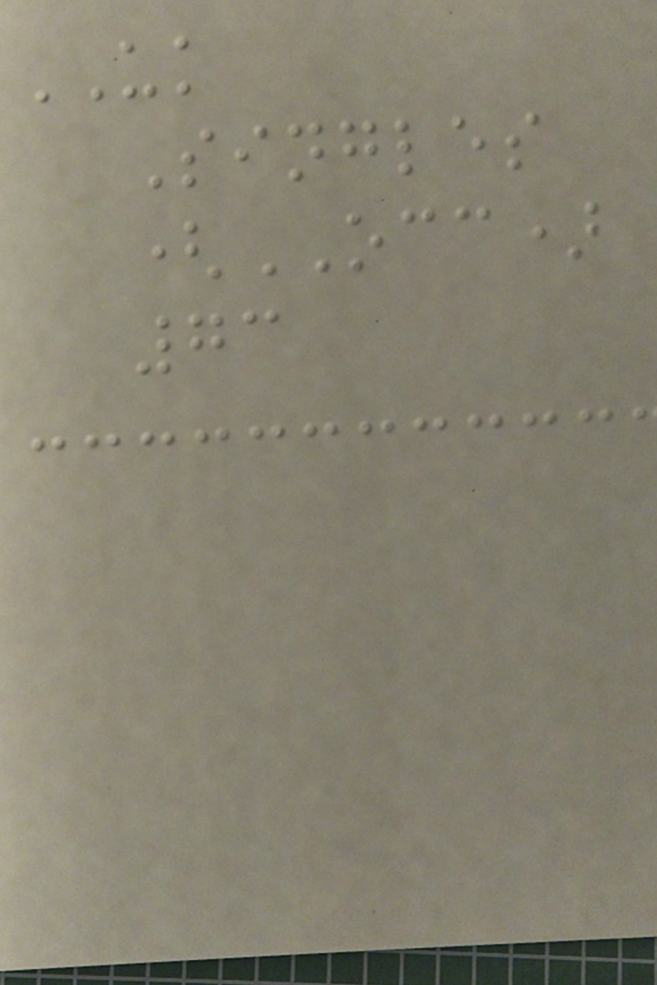UK
Singles
(OCC)
73
